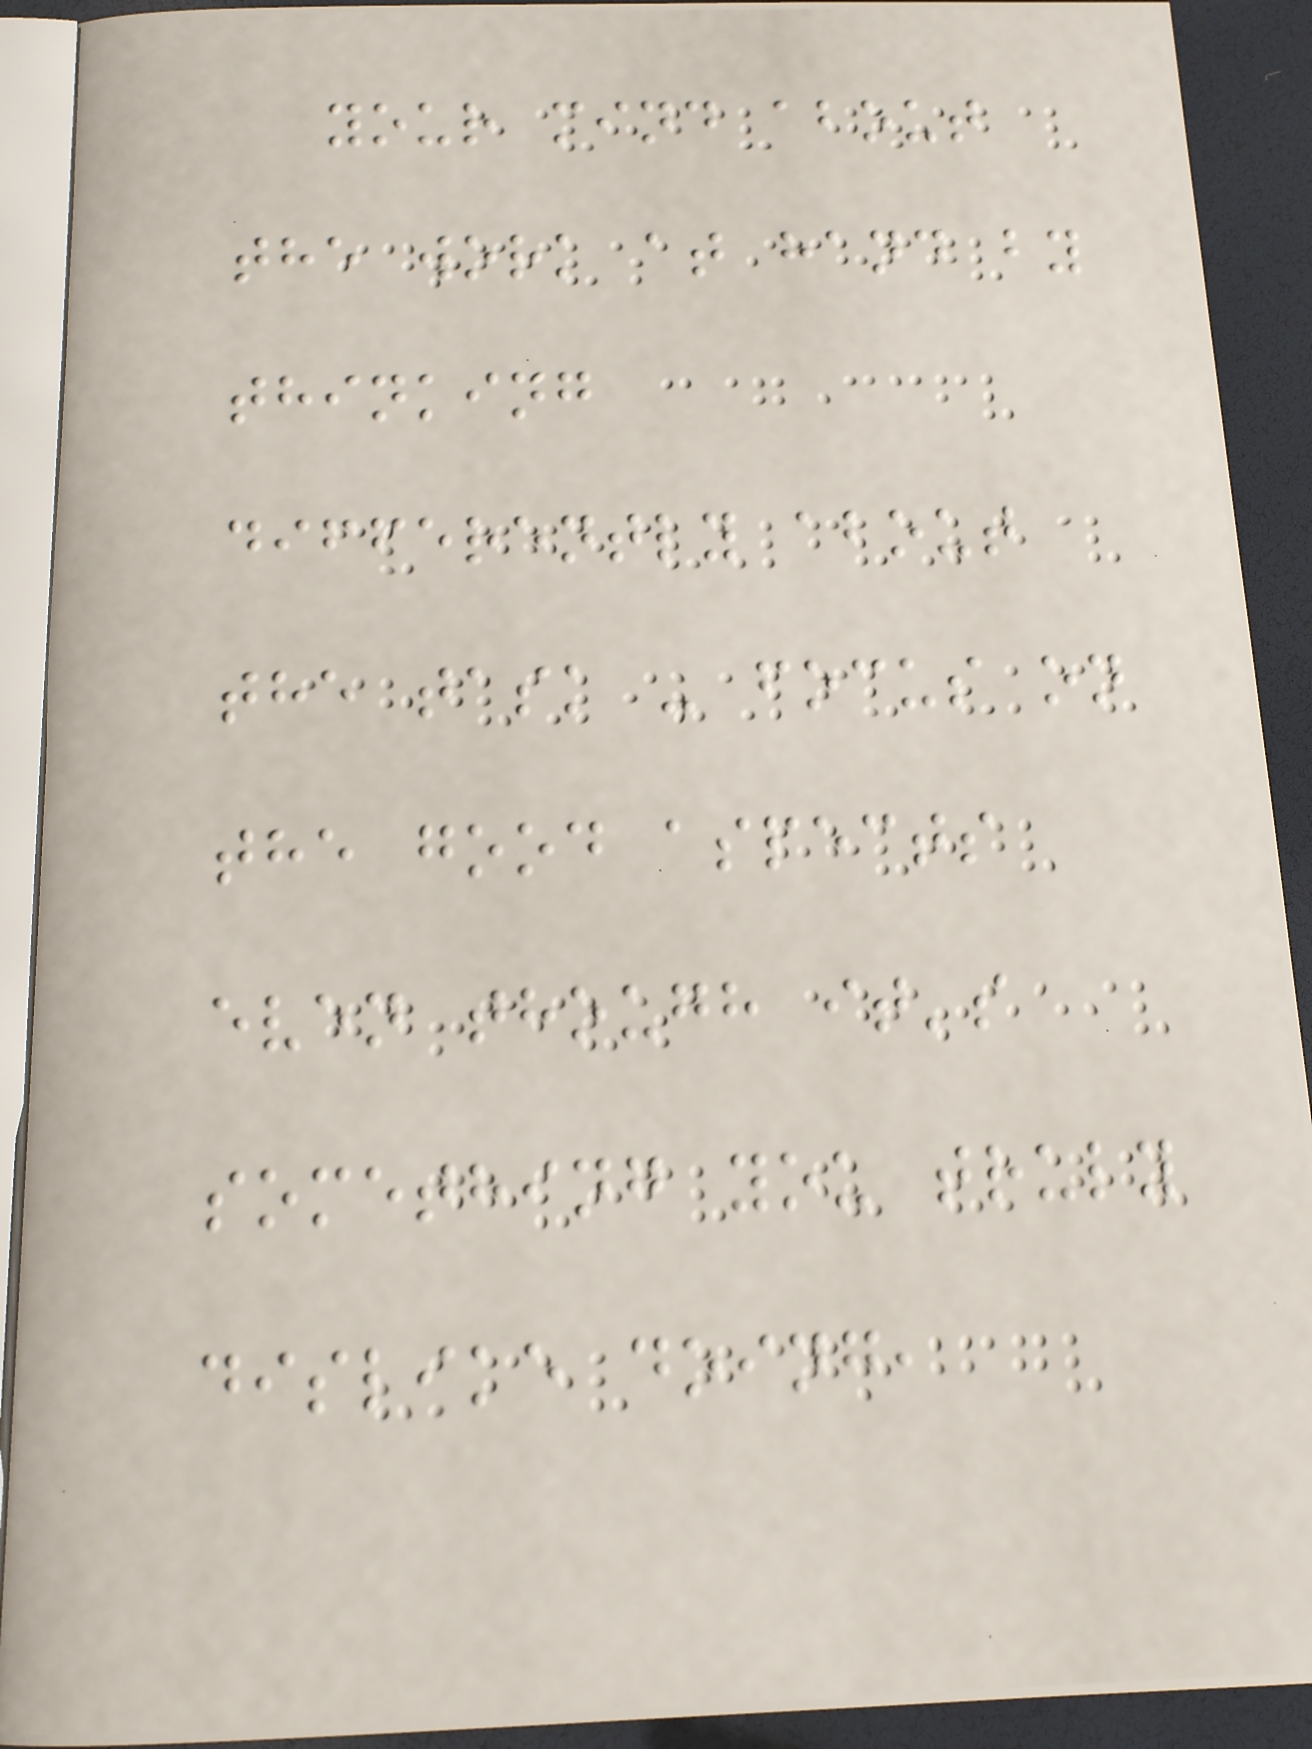your mind about
the work at hand by
thinking
differently about
the task - focus on
the good aspects
even though it's
something you truly
dislike doing,
